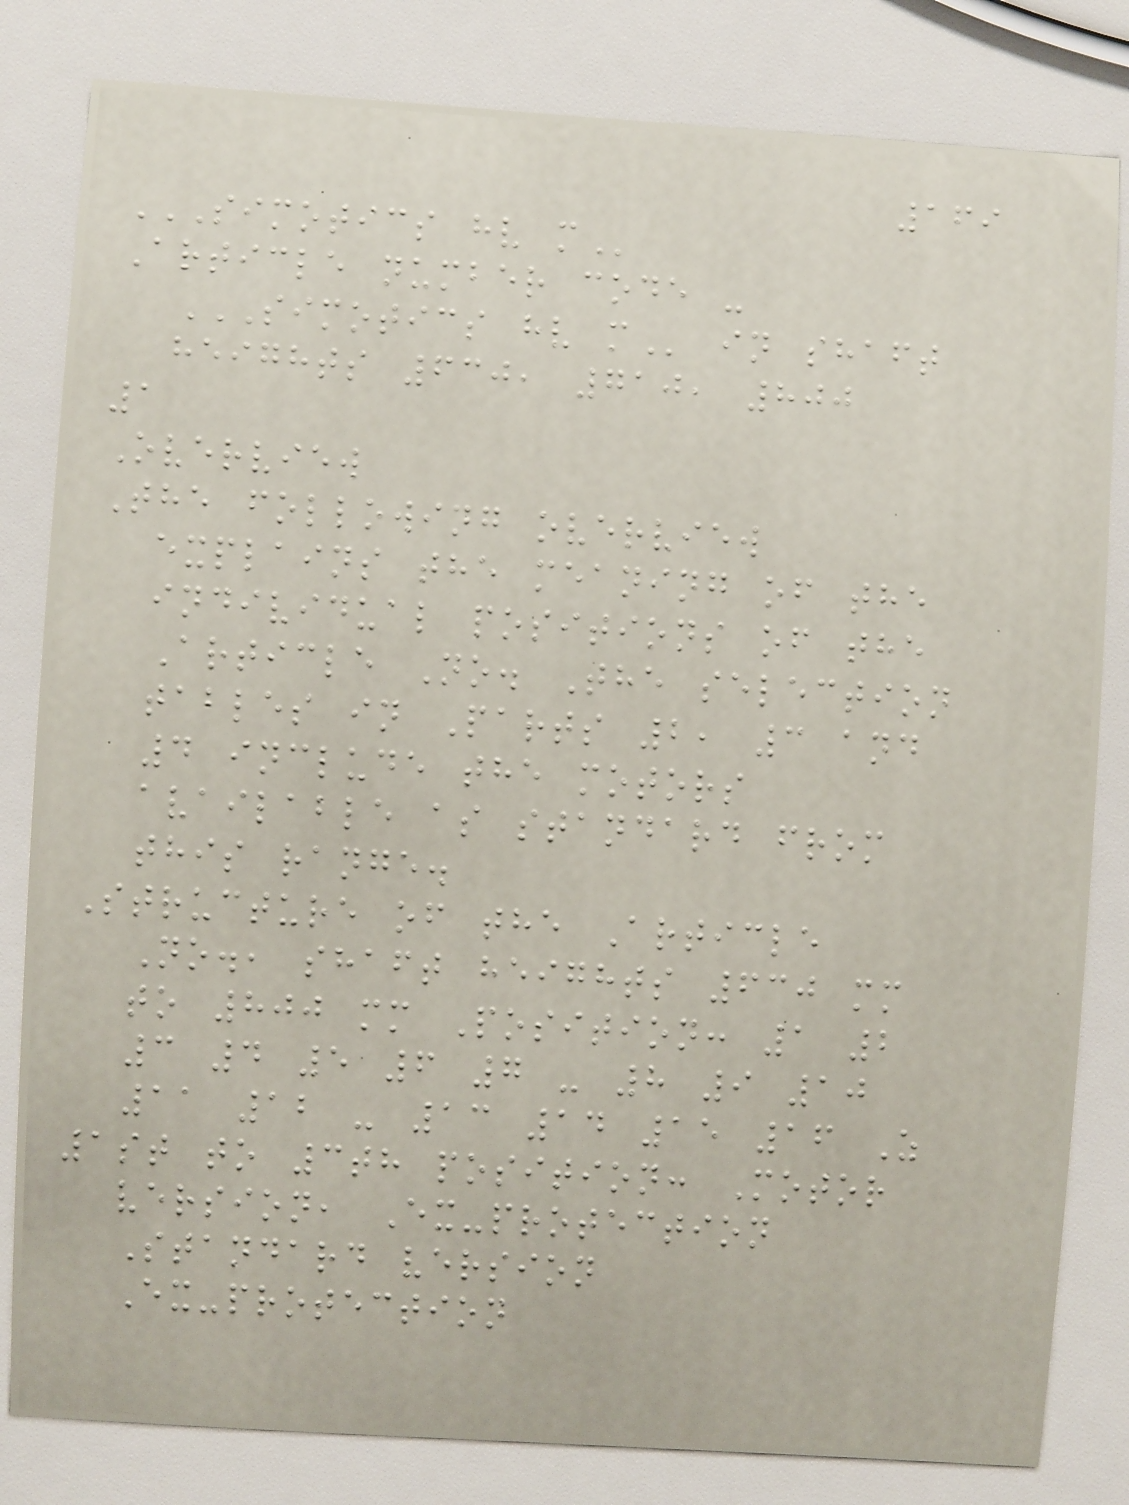169
SIMOTICS HV M
Article number code -
SIMOTICS HV M in shaft
heights 630, 710, 800
1
Overview
The following overview
explains the meaning of the
individual positions of the
Article No. The selection
tables in Parts 2, 3 and
4 include the motors
available as standard from
this range.
Structure of the Article
No., shaft heights 630 mm
to 800 mm Position: 1 2
3 4 5 6 7 - 8 9 10
11 12 - 13 14 15 16 Z
1st to 3th position: Motor
version, Ex-protection
Standard version
Ex-protection
